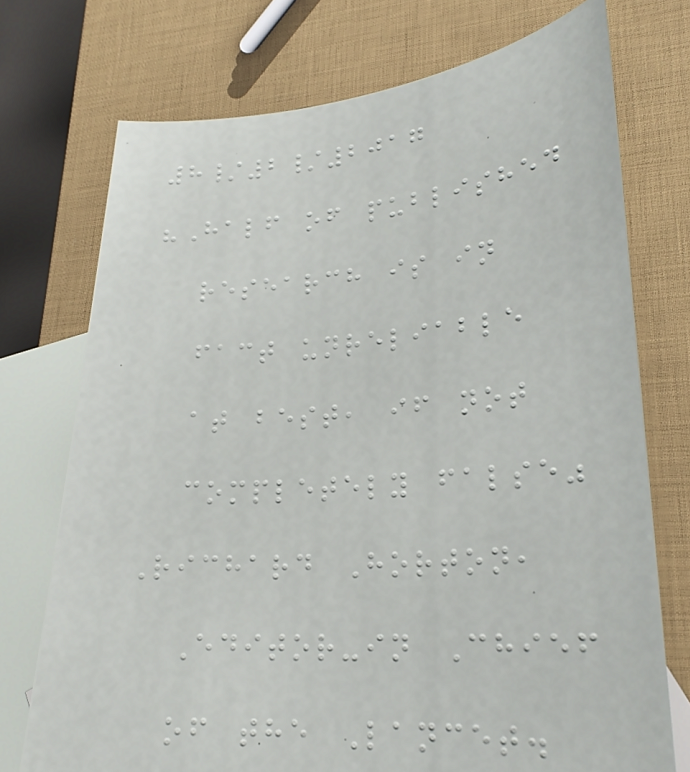8/2/2017
"Half of published
research is in
fact unreliable
at best, if not
completely false"
Richard Horton,
Editor-in Chief
of the Lancet.
